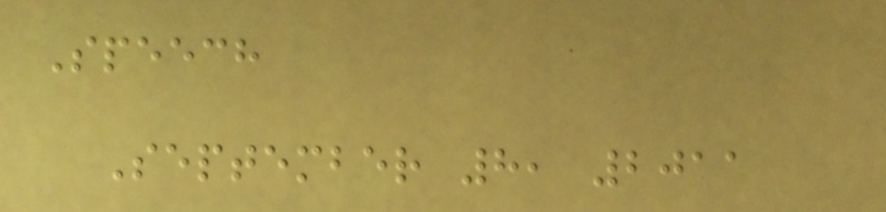Speech
September 8, 2011
